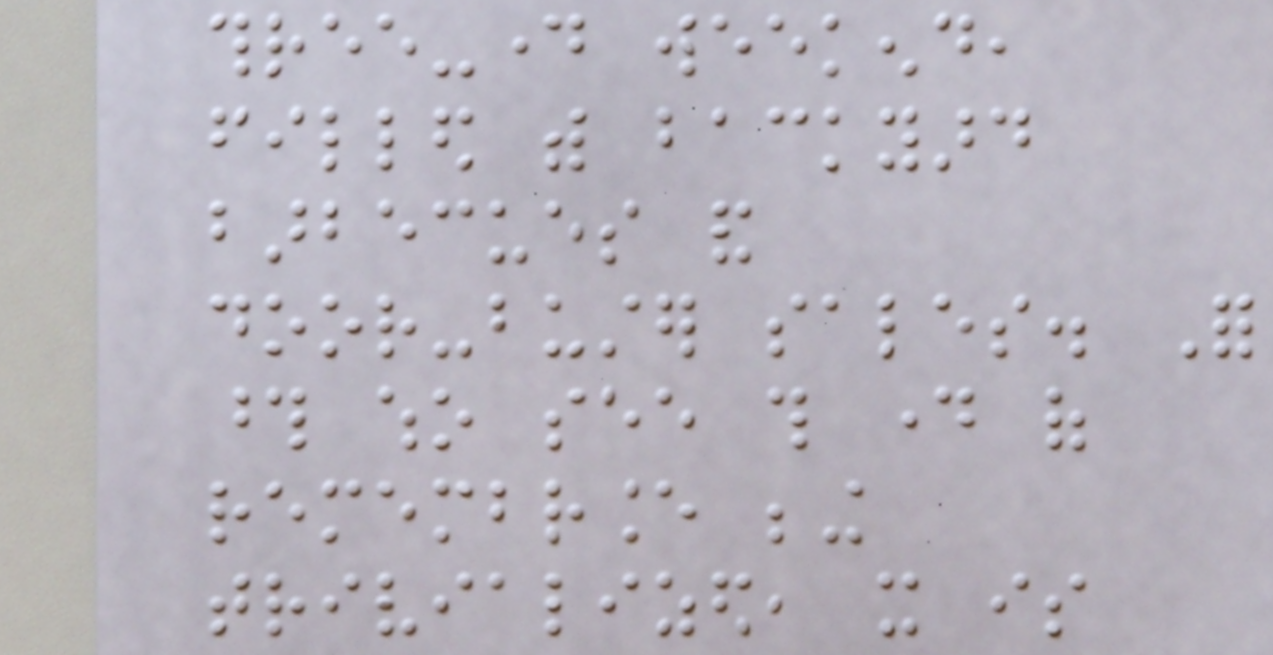three-day weekend,
filled with backyard
barbecues and
door-buster sales. For
those who see this day of
remembrance being
trivialized, it is
